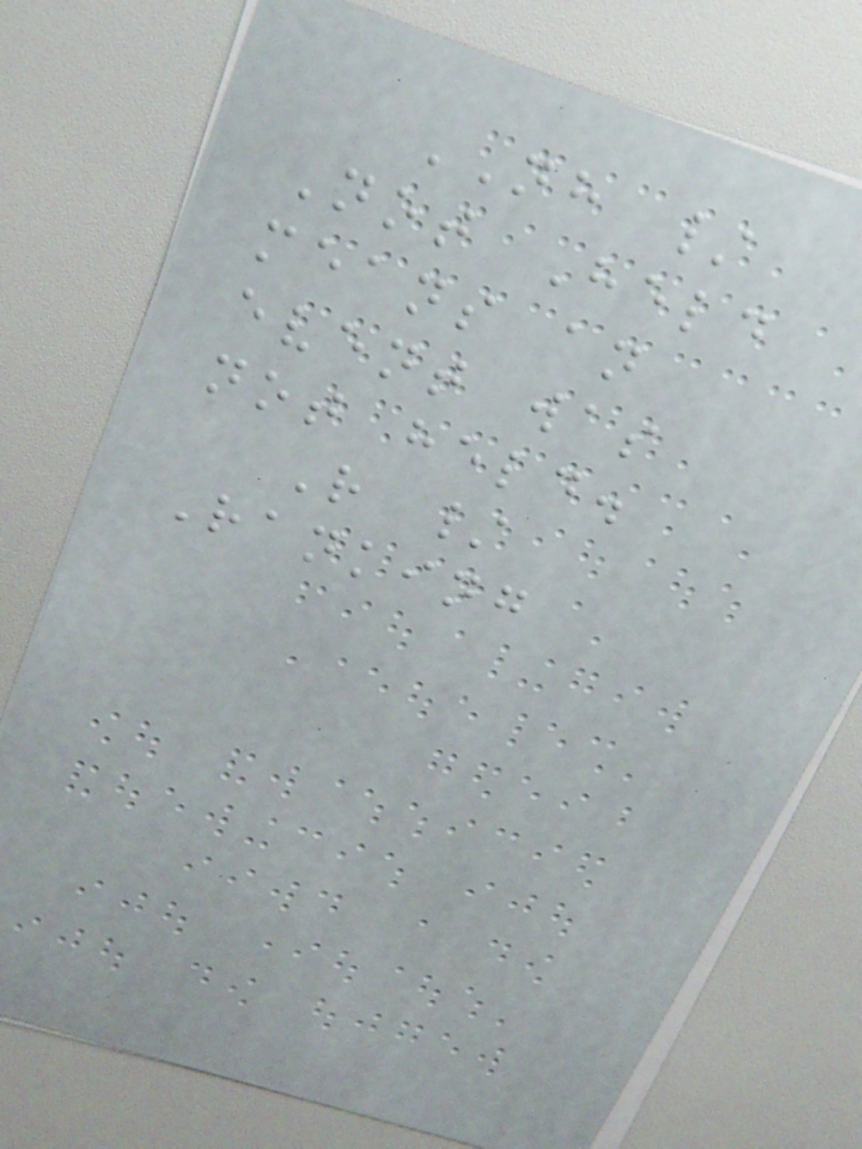NH /
Not Held
means an
event was
not held.
R /
Ranking
